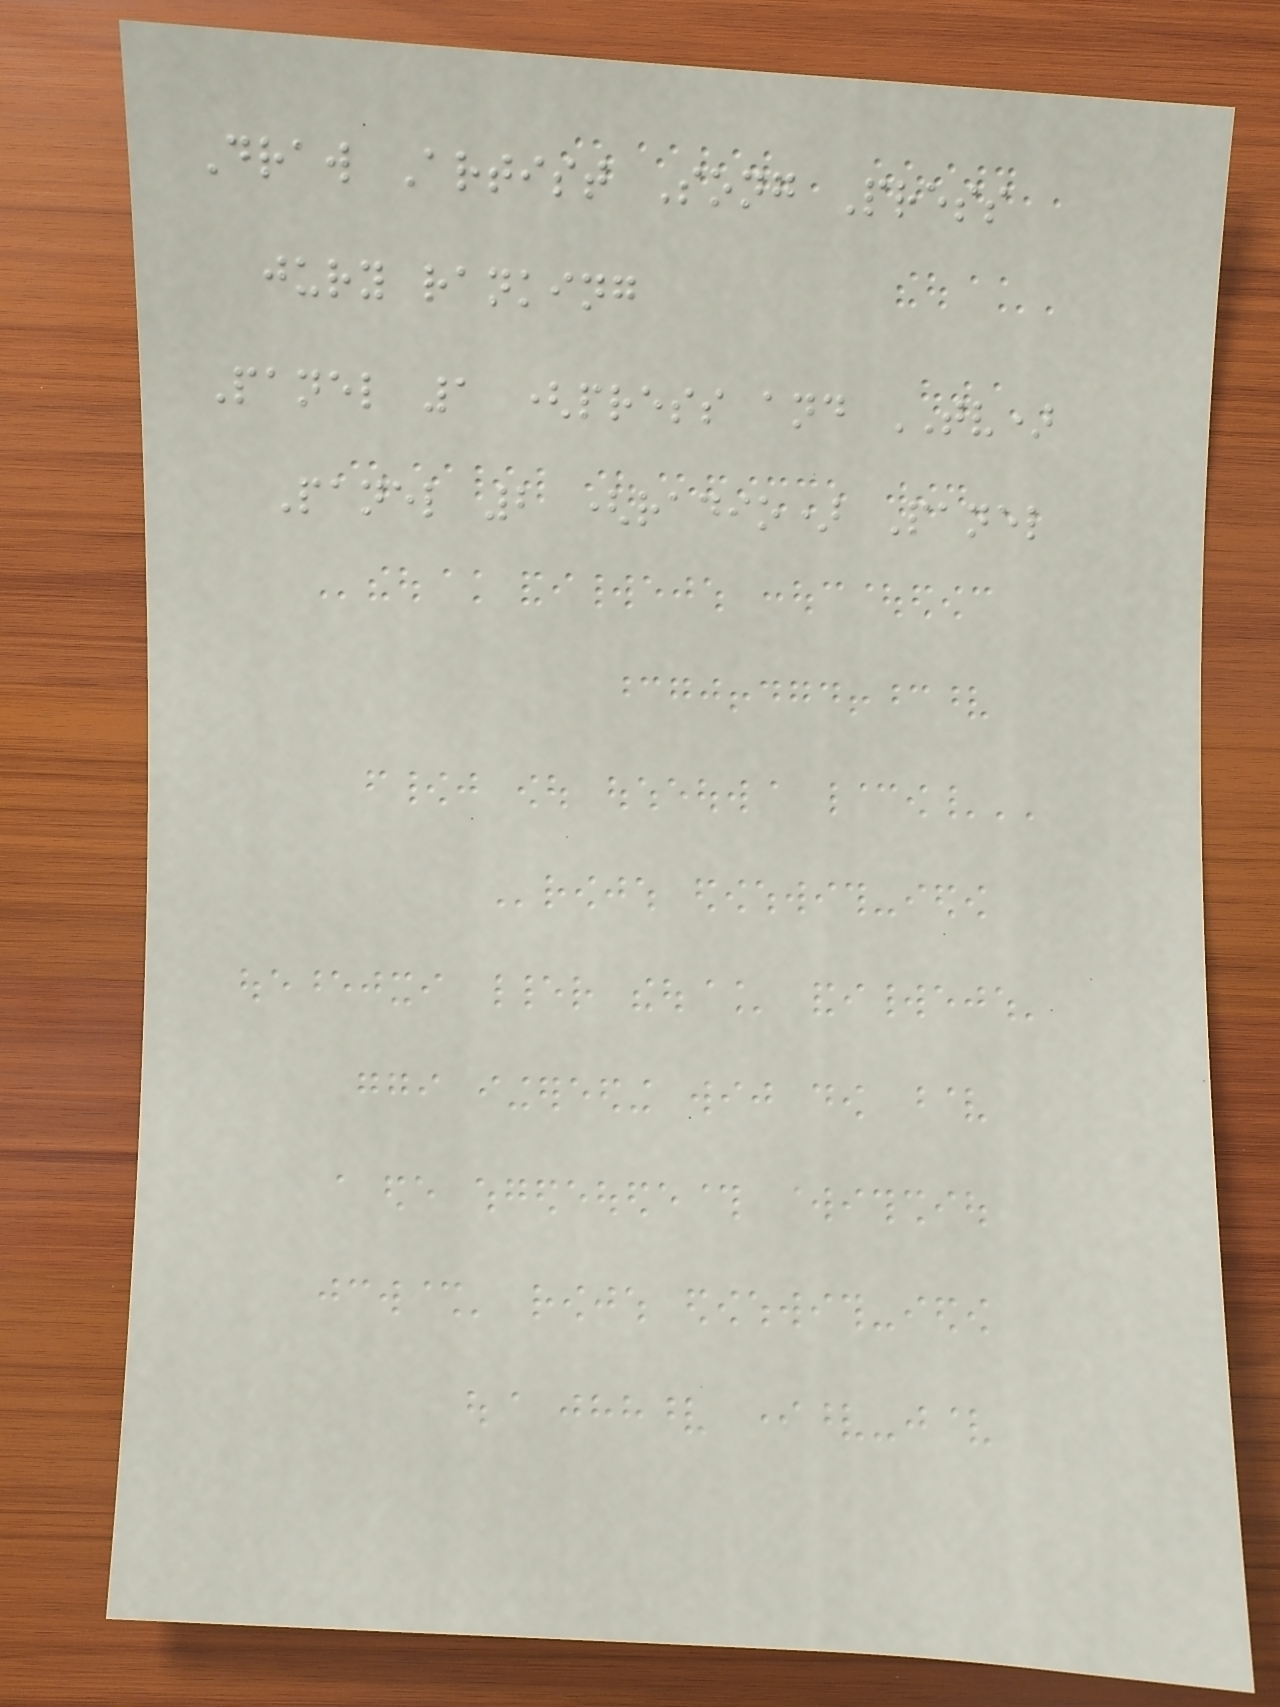Draw Artist Song Press
jury ranking
Panel 1 (press and TV)
Panel 2 (radio) Panel
